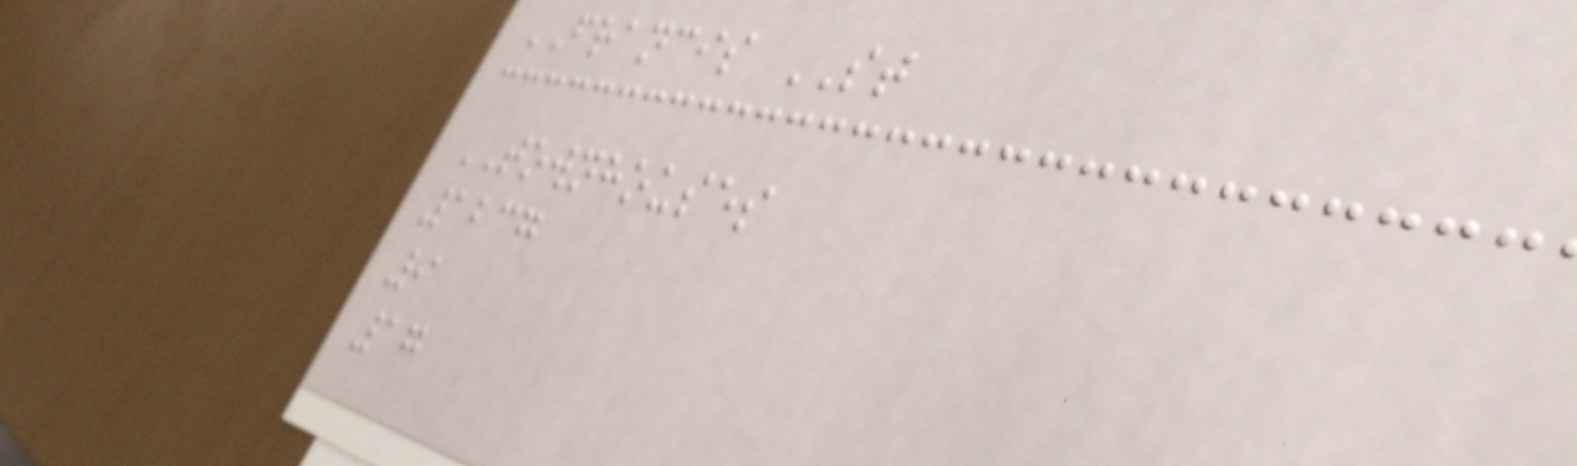FRANCIS ST
TOWNHOUSES
1237
9
17
